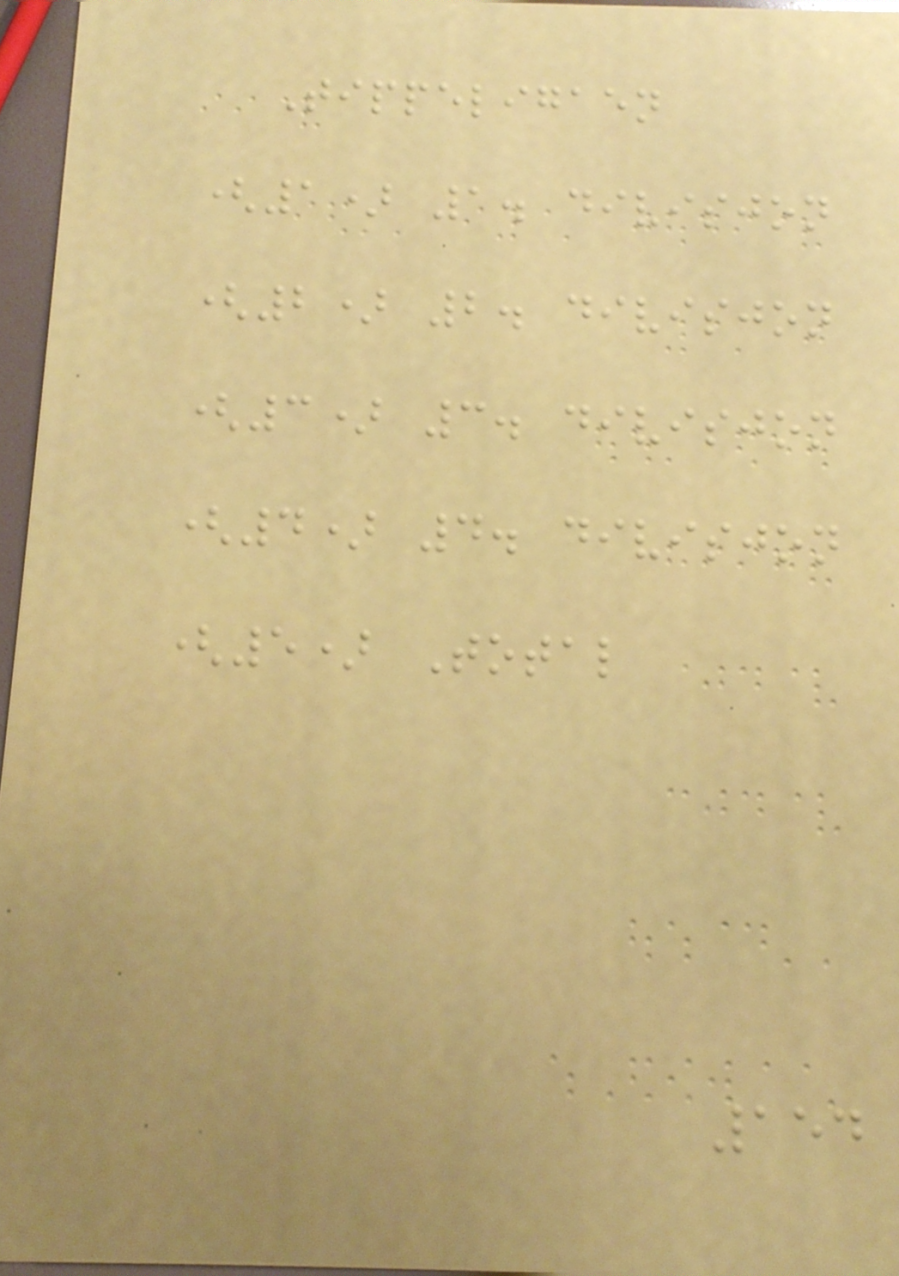Tippeligaen
(1) 1. divisjon
(2) 2. divisjon
(3) 3. divisjon
(4) 4. divisjon
(5) Total
154
